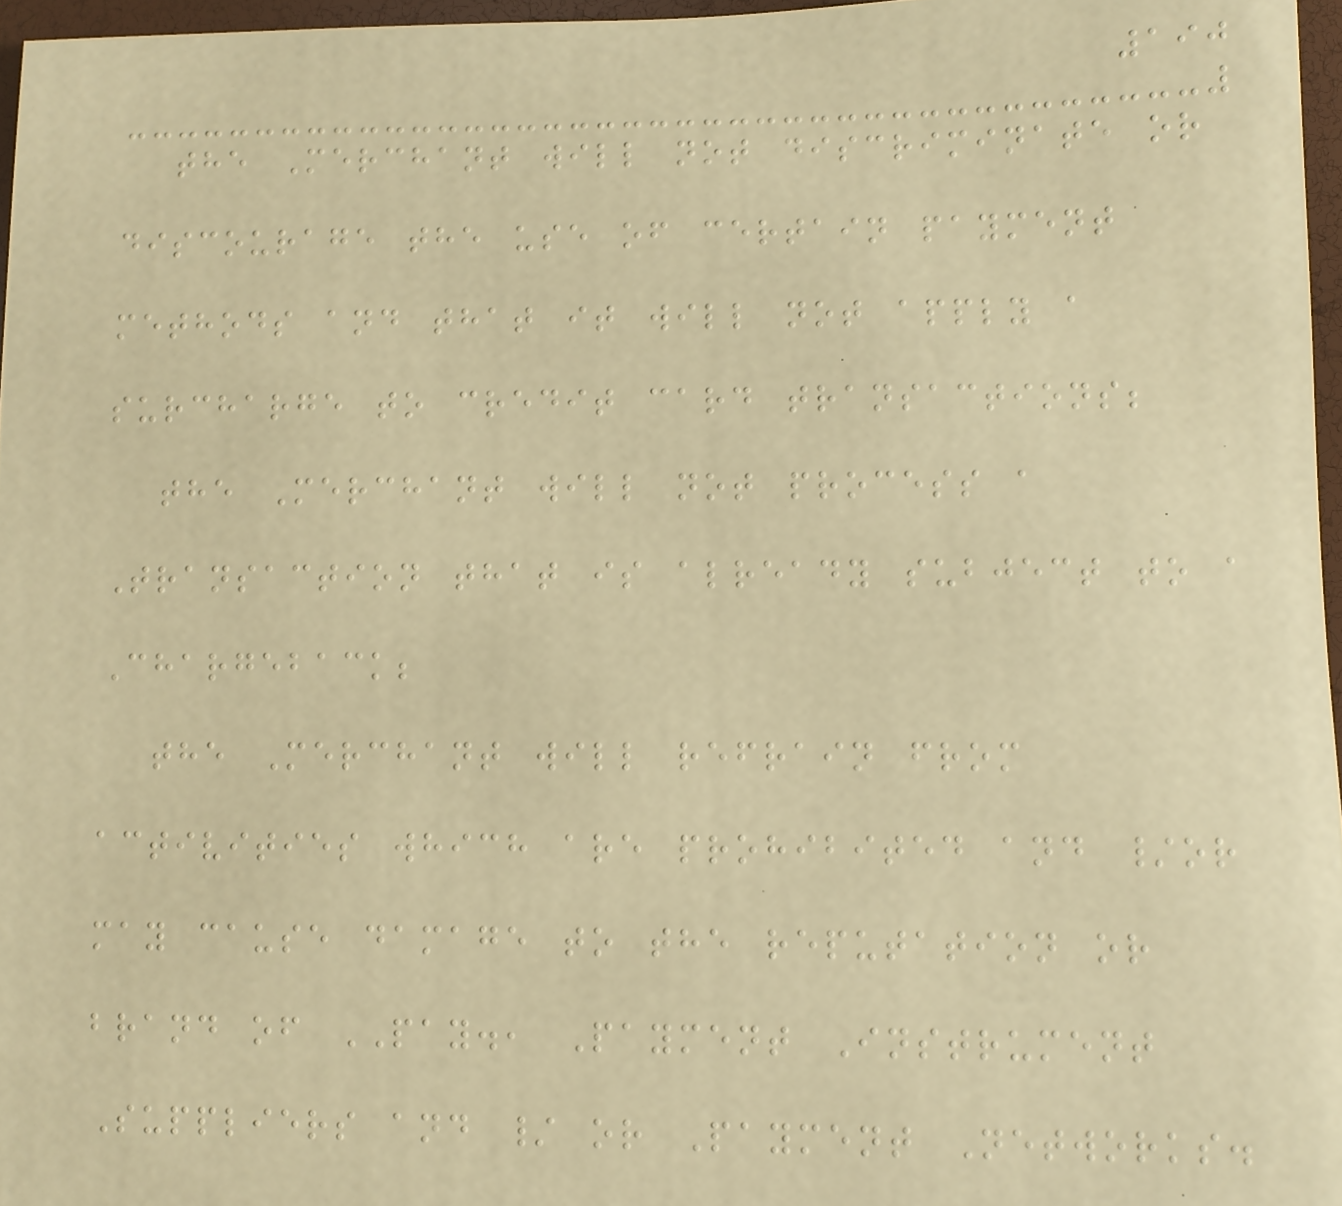190
the Merchant will not discriminate or
discourage the use of certain payment
methods and that it will not apply a
surcharge to credit card transactions;
the Merchant will not process a
Transaction that is already subject to a
Chargeback;
the Merchant will refrain from
activities which are prohibited and /or
may cause damage to the reputation or
brand of PAY., Payment Instrument
Suppliers and / or Payment Networks.
